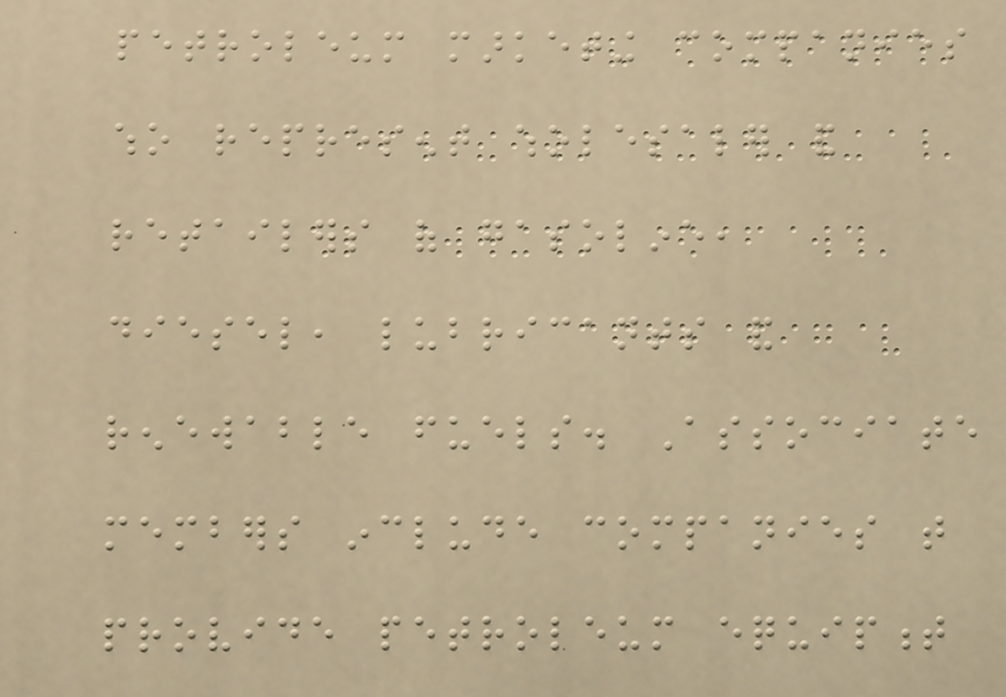petroleum marketing companies
who represent wholesaler and
retailers of gasoline,
diesel, lubricants and
renewable fuels. Associate
members include companies that
provide petroleum equipment
